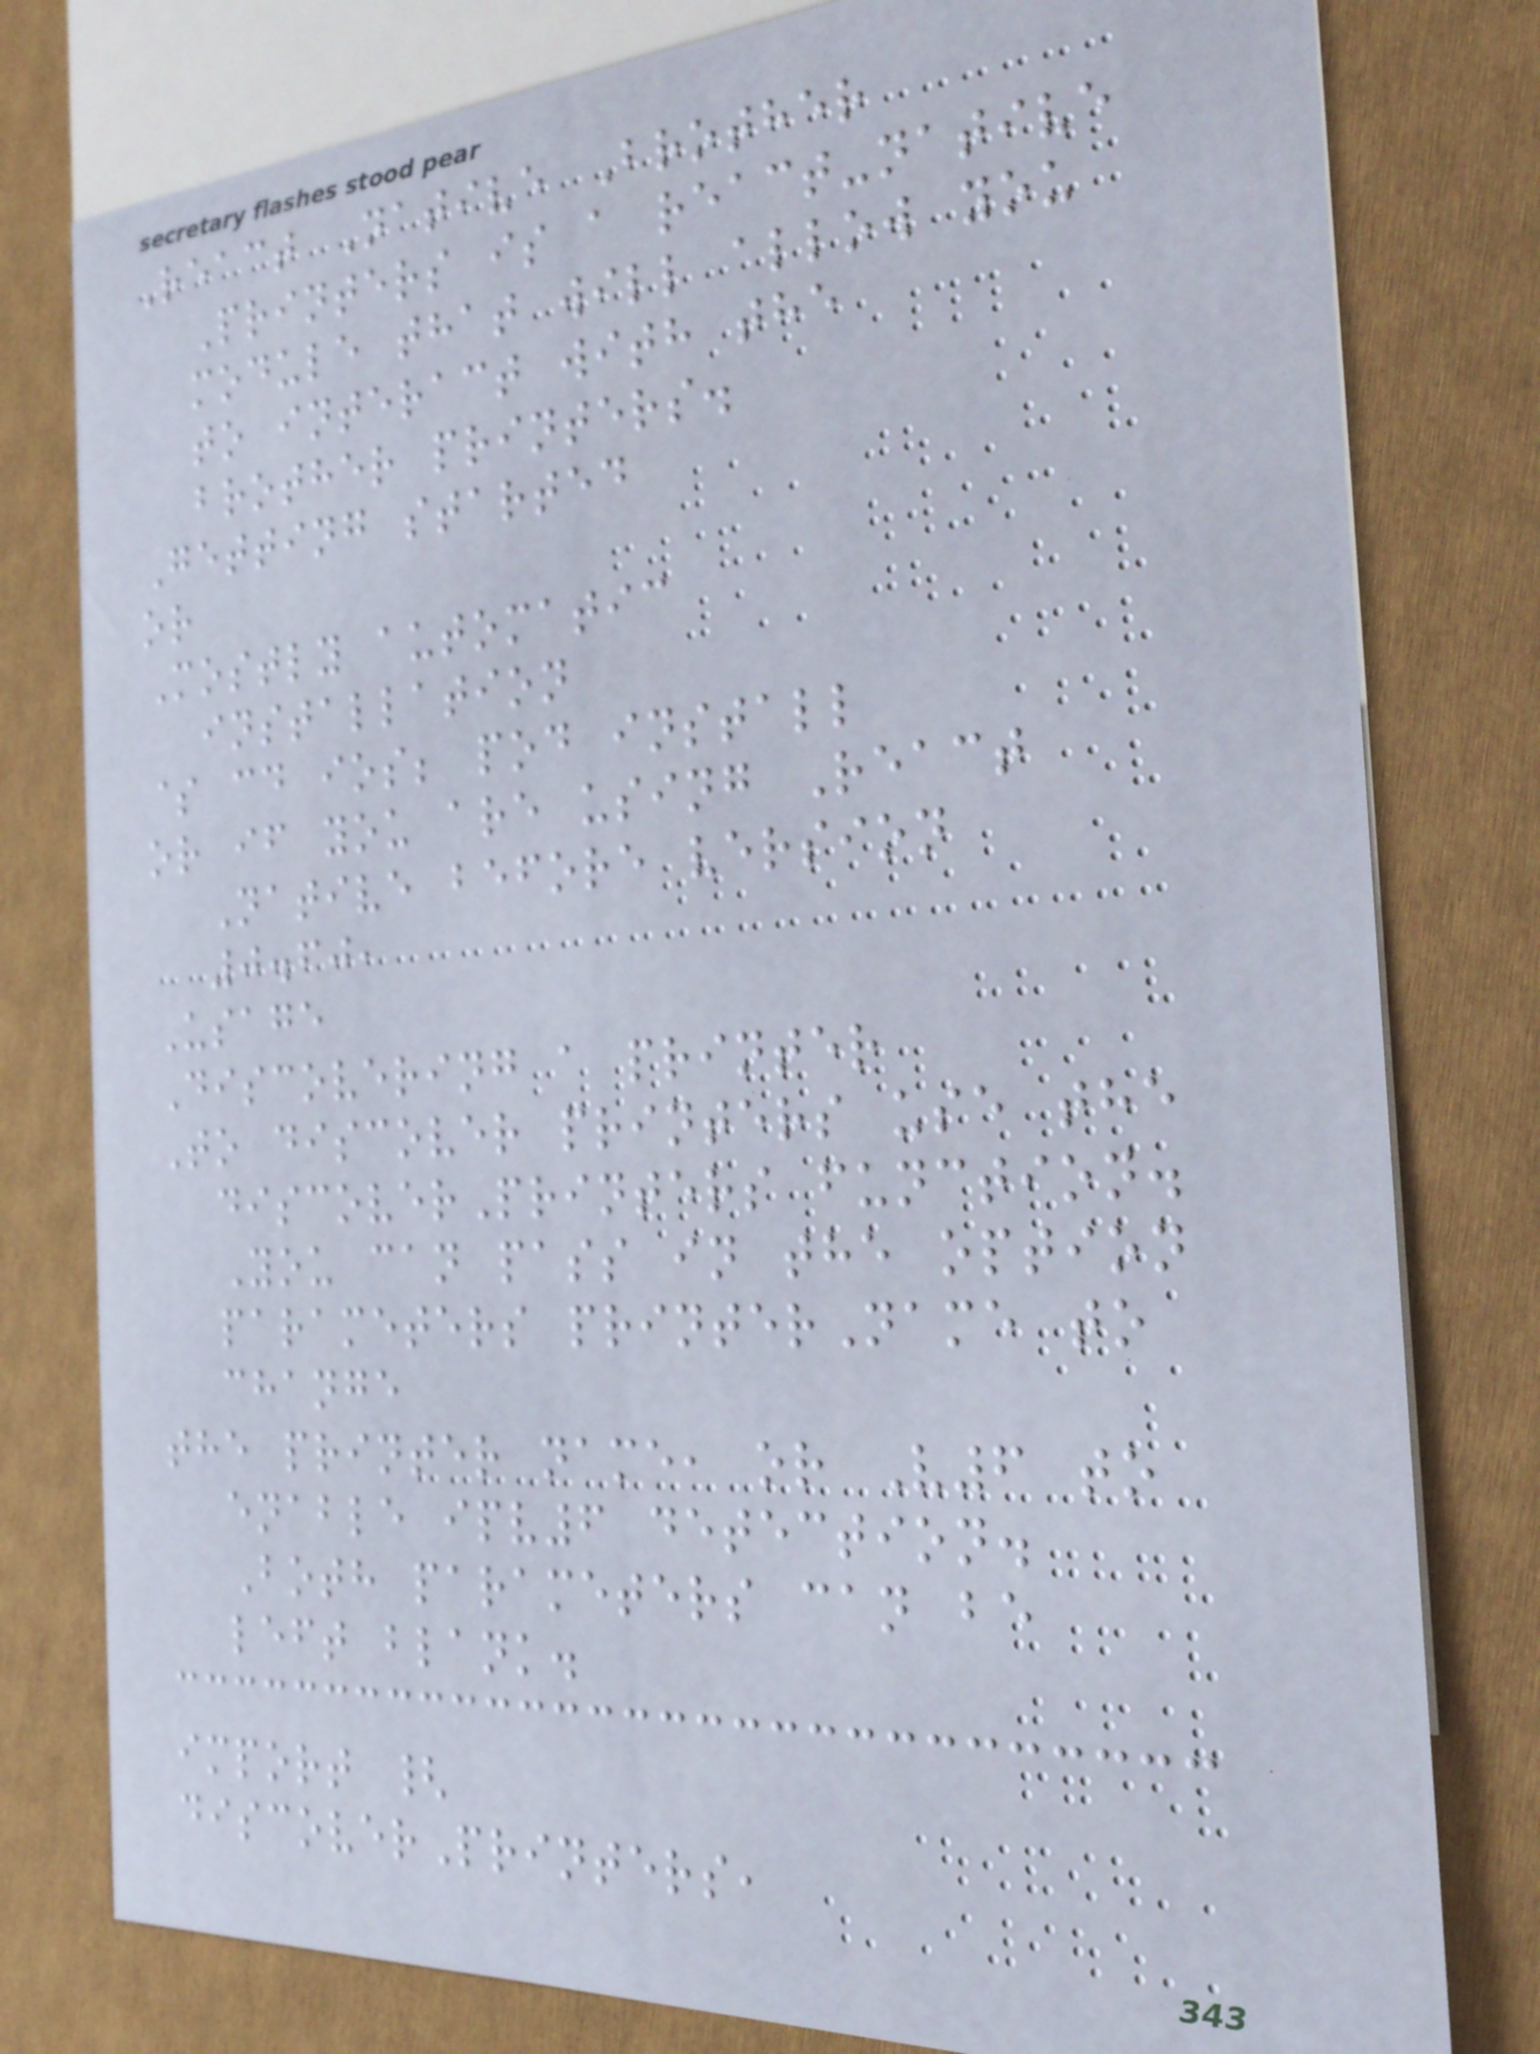React Native Brother
Printers is a react-native
module that will allow you
to interact with the
brother printers.
Getting started
or
Mostly automatic
installation
$ cd ios; pod install
or if you are using React
Native before version
0.60,
Usage
Discovering a printer
To discover printers use the
discoverPrinters function.
You can pass in the option
parameters printerName to
change
the printer name, or V6 to
enable ipv6 detection.
Both parameters can be
left blank.
import {
discoverPrinters,
